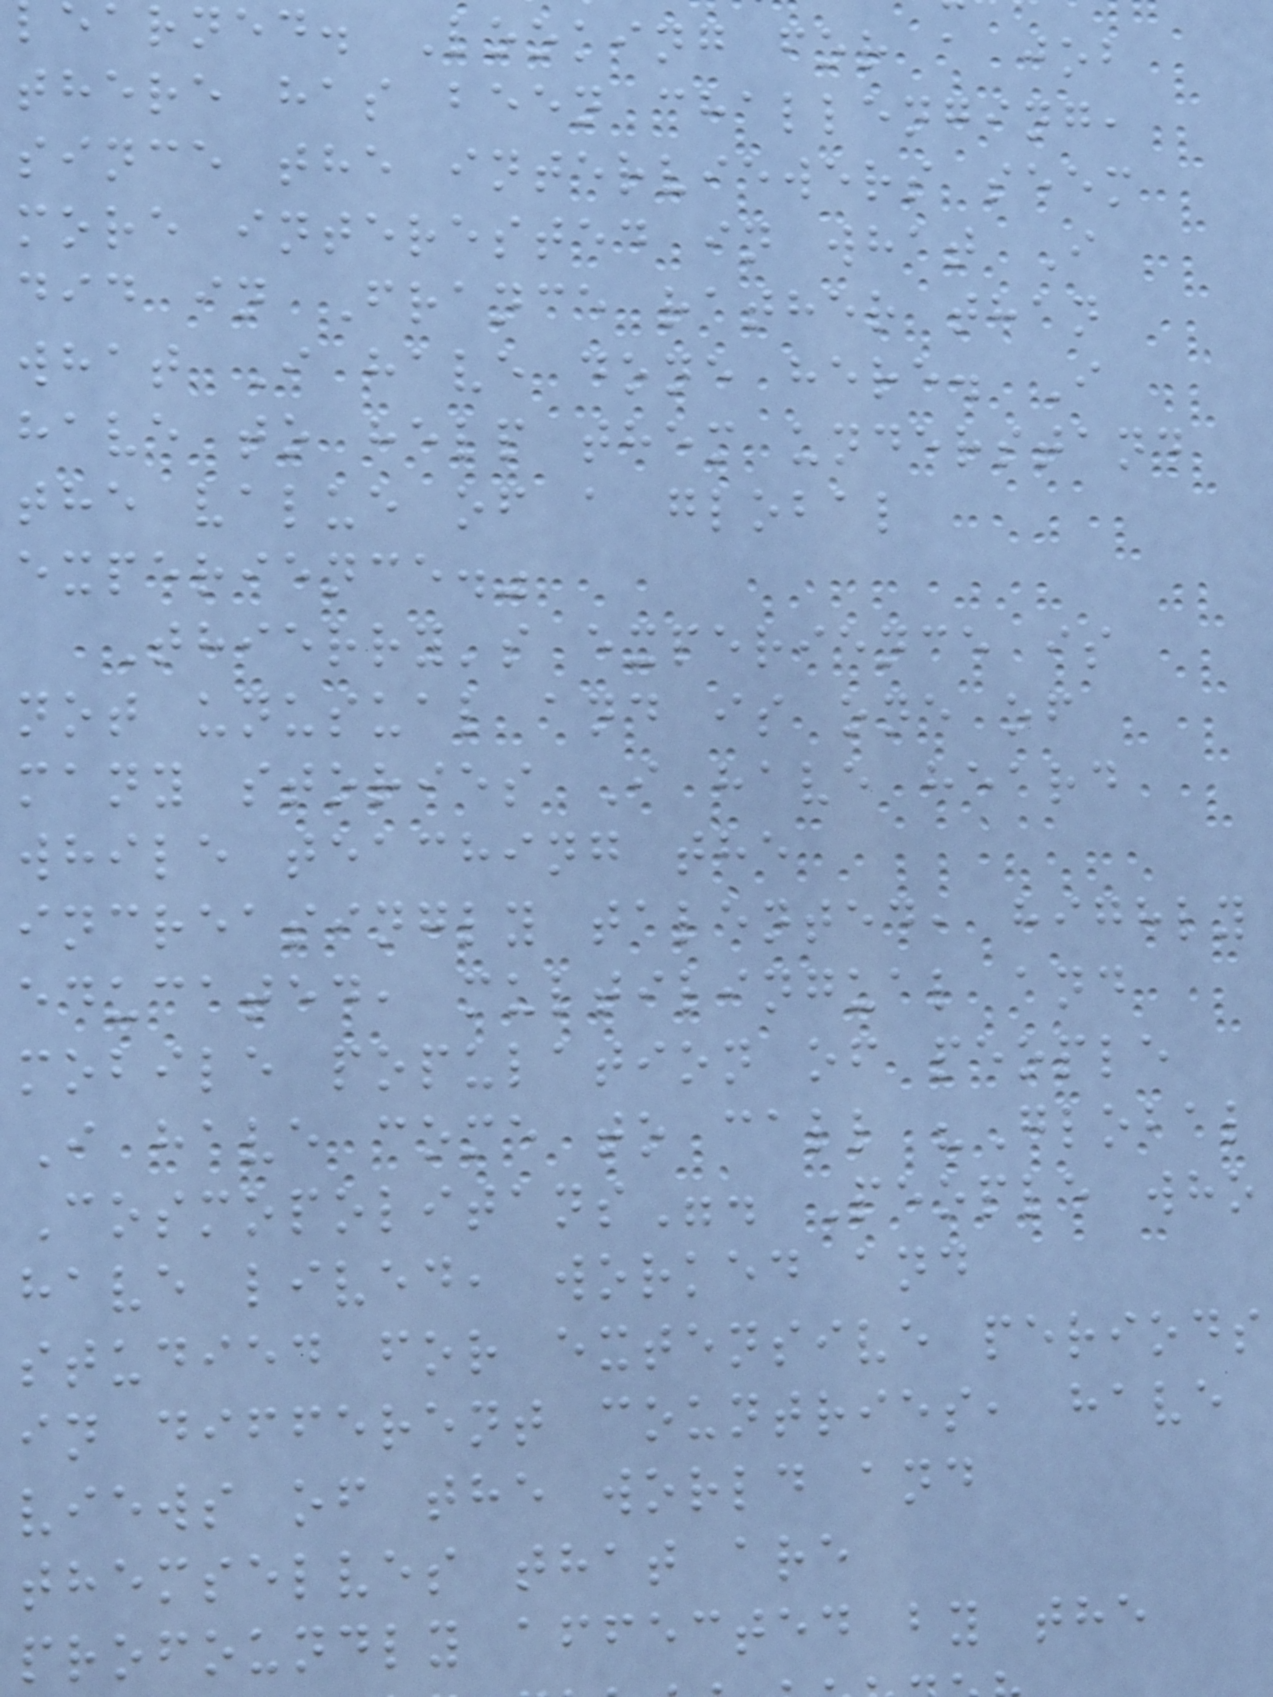earned. Looking for a job
there has been challenging,
since the interviewers seem
more interested in what I
did in France rather than
what I have done here. I
have to help them understand
the value of a global
experience."
Thierry's experience is
not unusual and is one of
many stories I have heard
while teaching the
increasingly talented, highly
educated, multilingual and
mobile population of people
I have come to call "Global
Cosmopolitans". People who
have lived, worked and
studied for extensive periods
in different countries, have
views of the world and
themselves that are
profoundly affected by the
